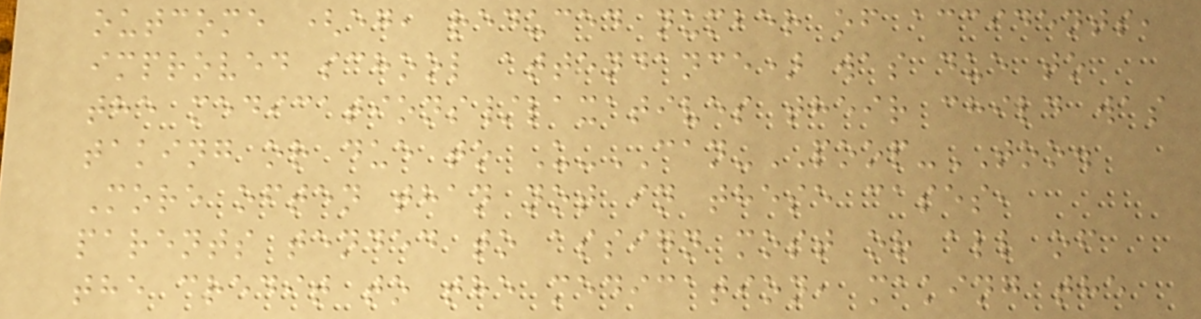outcome (eg, reduced number of accidents,
improved school attendance) was due to
the medications/laxatives their child was
taking or due to U-CAN-POOP-TOO.
More often than not in these cases,
parents tended to assign most or all of
the credit to the medication, making the
